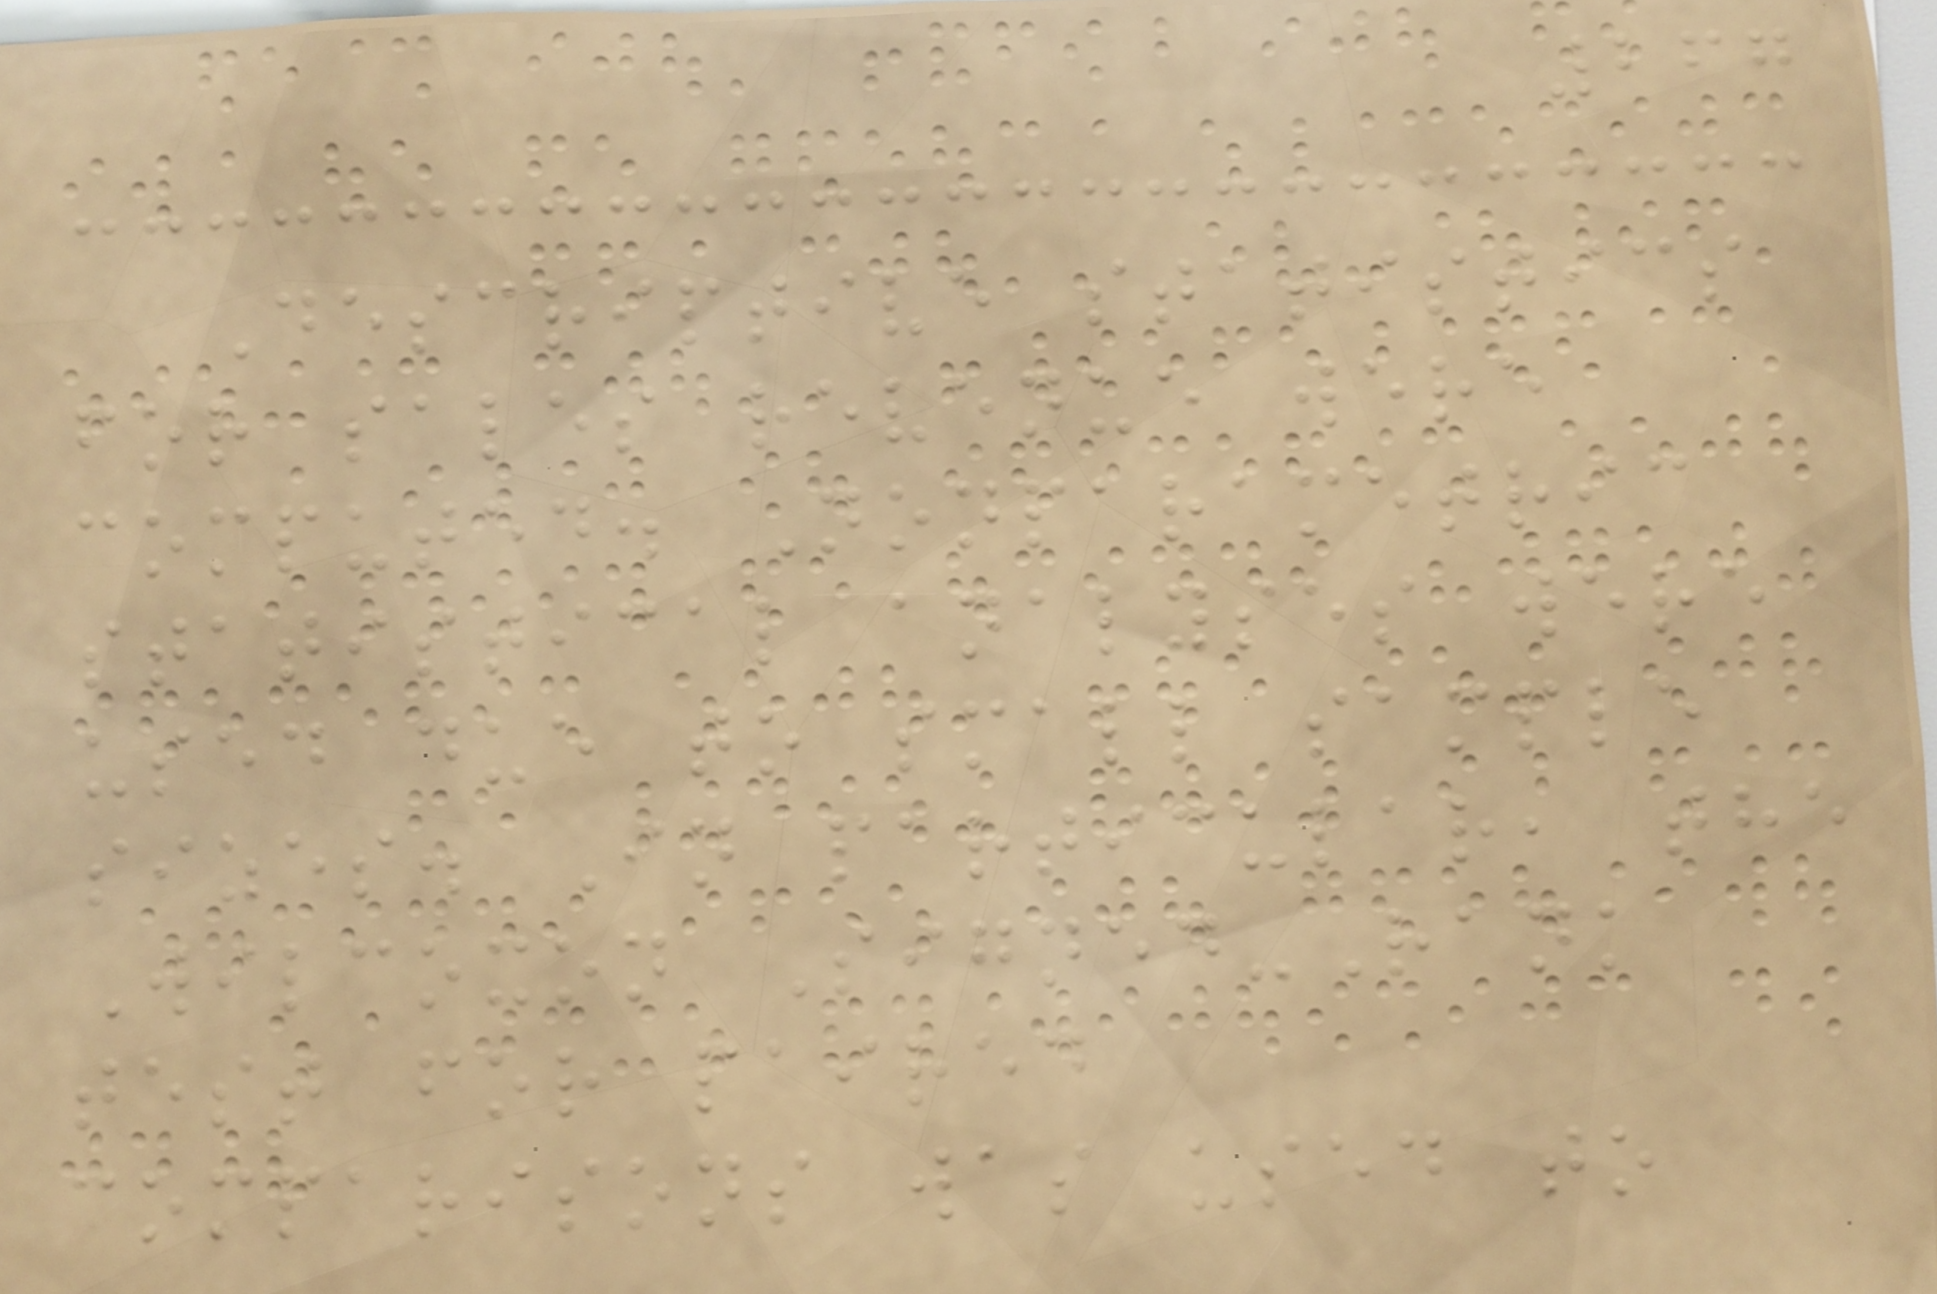267
Descriptive statistics
for sales revenue were
computed. Nonparametric
statistical analyses were
used due to small sample
sizes. In particular, the
Wilcoxon Signed-Rank
test for paired
comparisons was used to
